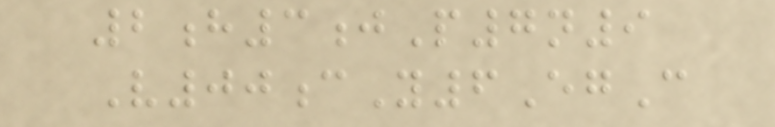2h3jP7n9
V00cY6EgC
